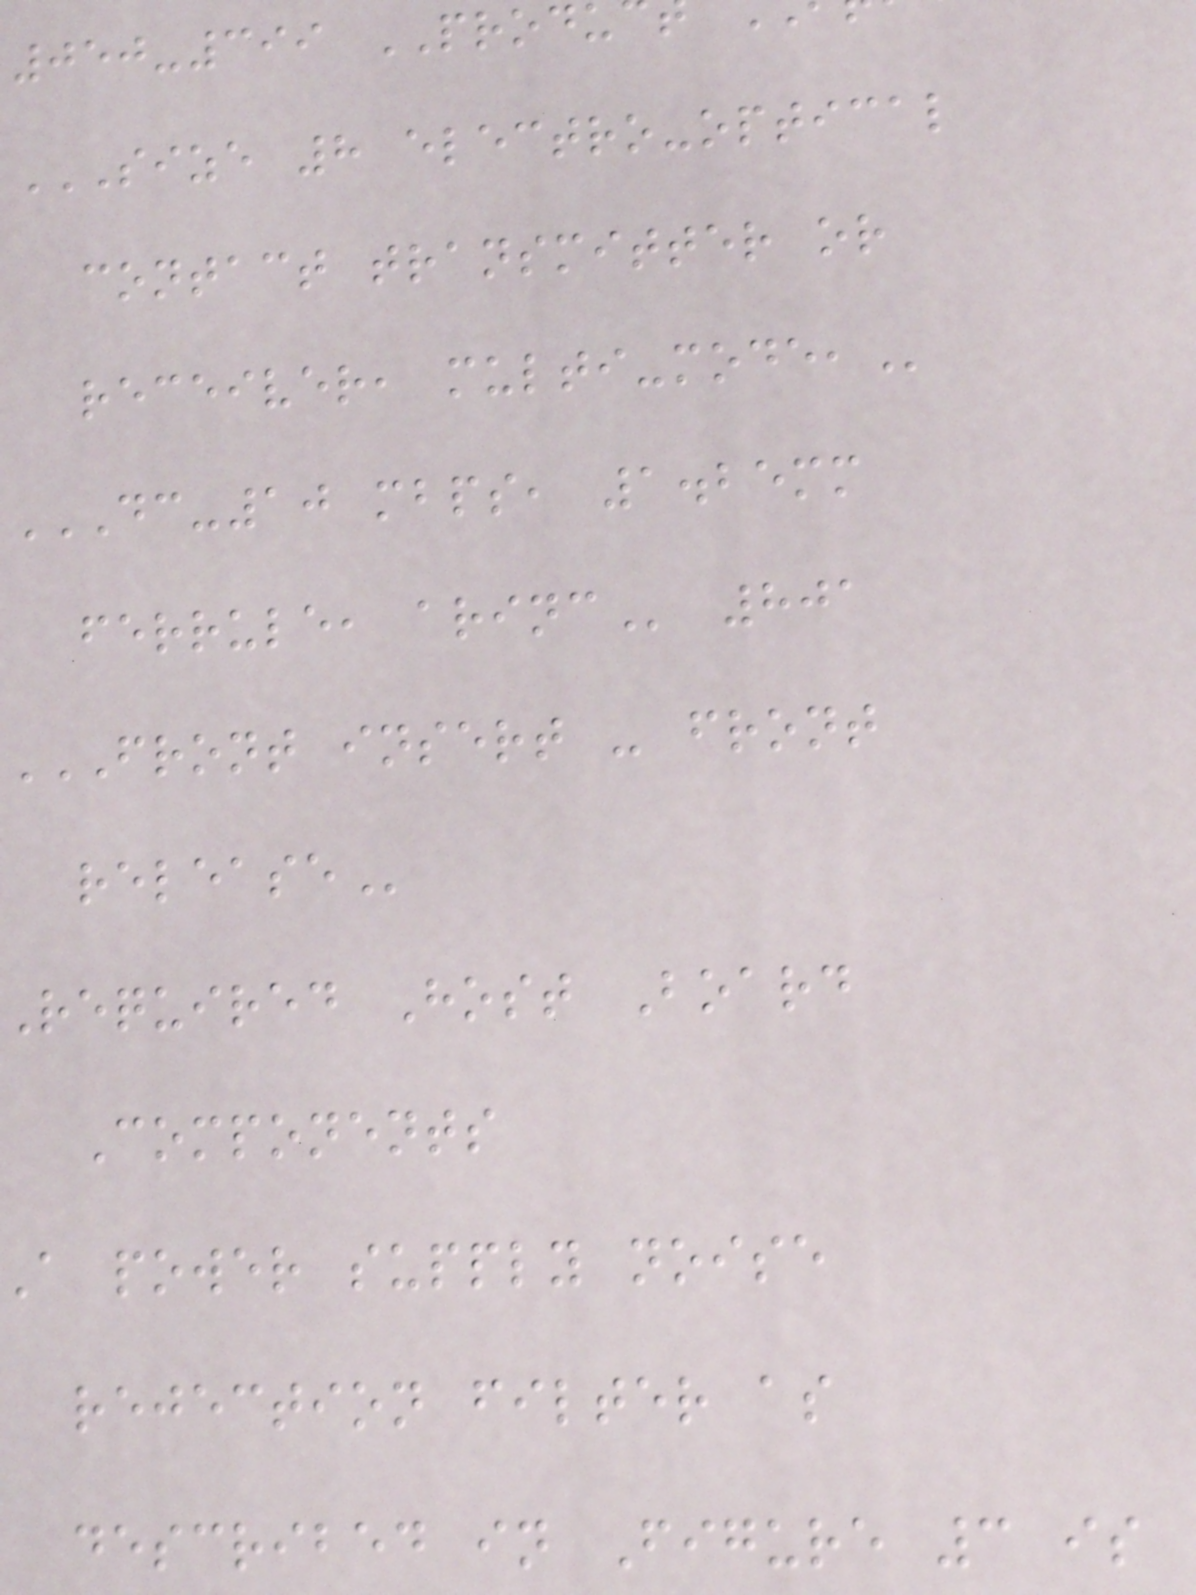050-399 PRODU
SIZE 8 ELECTRO-OPTICAL
contact transmitter or
receiver,
DC-10 MBPS, 1.25MM
ferrule,
FRONT INSERT - FRONT
Required Host Board
Components
a power supply noise
rejection filter as
described in Figure 3 is
